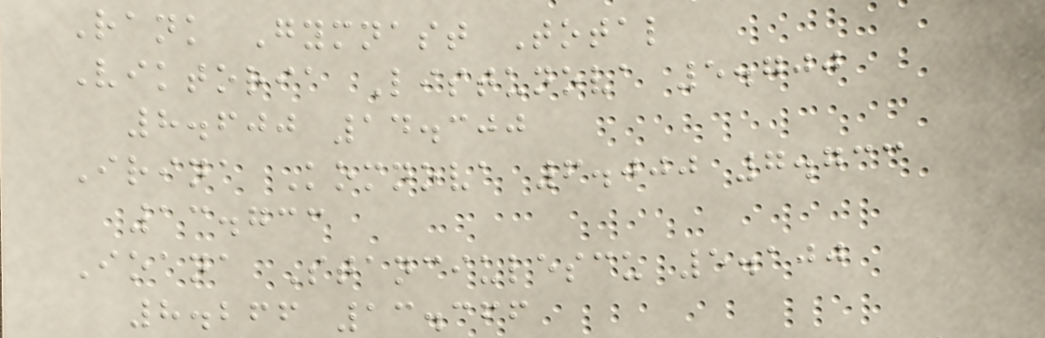Rank Gymnast Total
Viktoria Listunova 5.700
8.600 14.300
Irina Komnova 6.000 7.733
13.733
Ioana Stanciulescu 5.100
8.266 13.366
